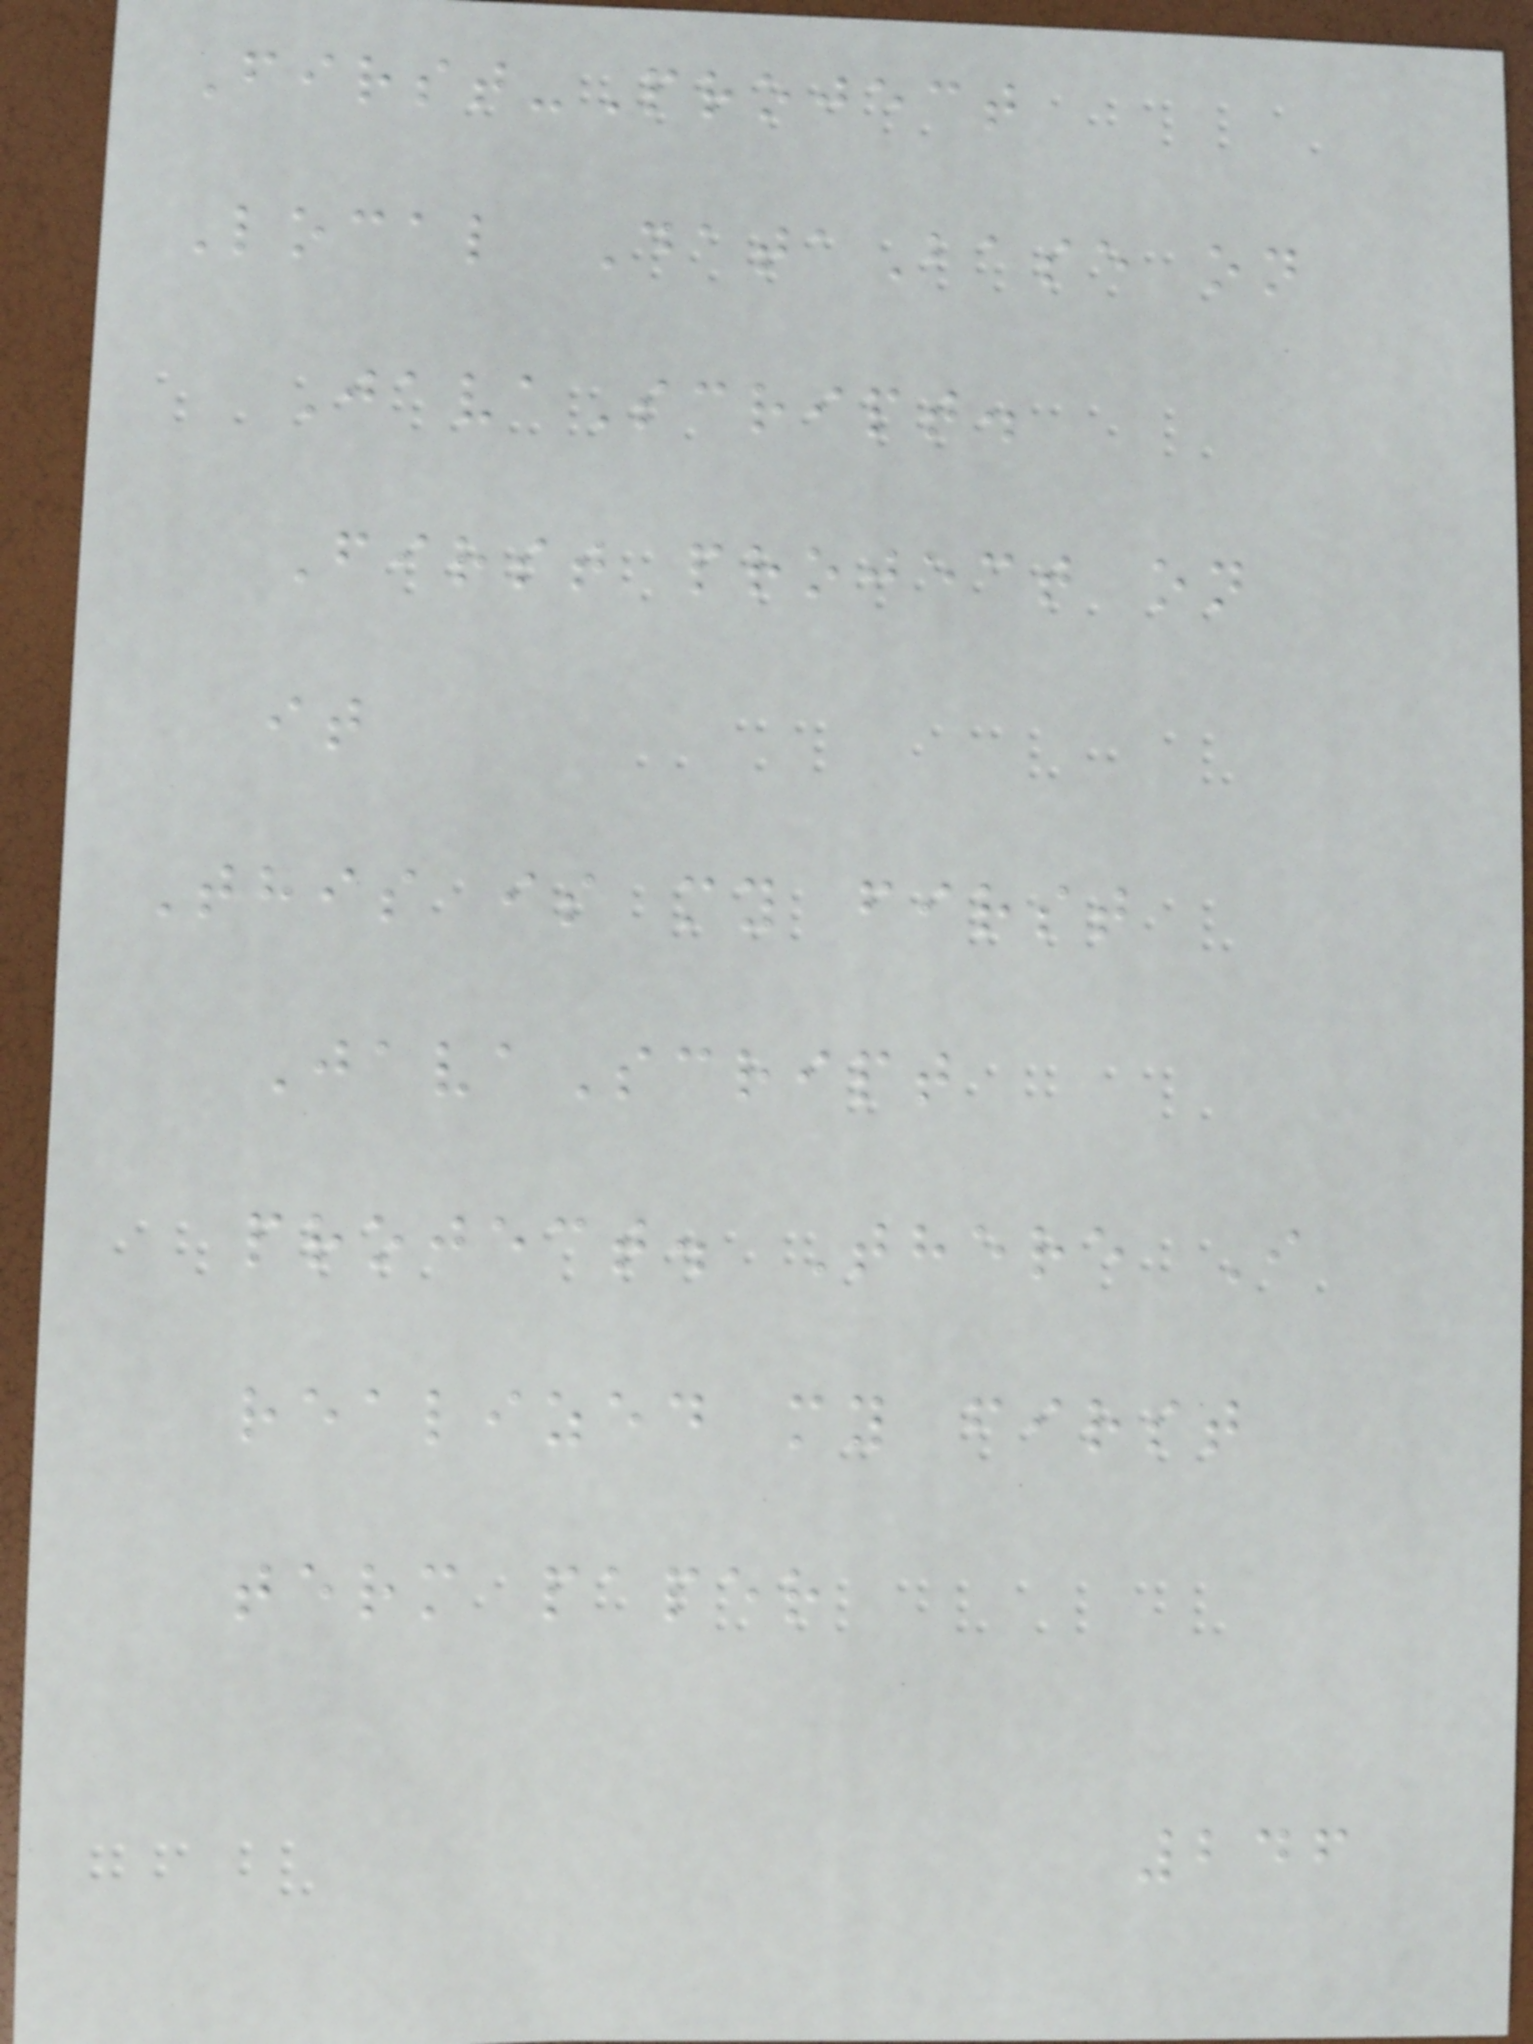First-Project
Local DataBase on
JavaScript.
First project on
it
This is my first
JavaScript
project. There I
realized my first
term paper
246
